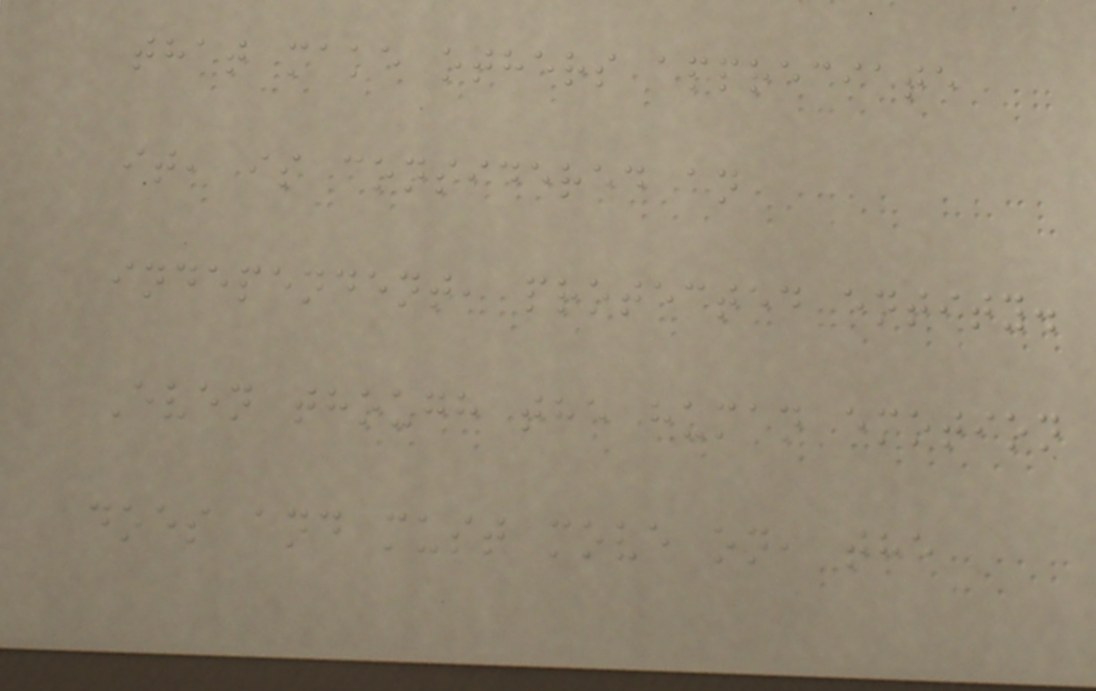that make others appreciate
it, is considered an
independent, protected entity.
Even though the human emotion
does and must move on, the
